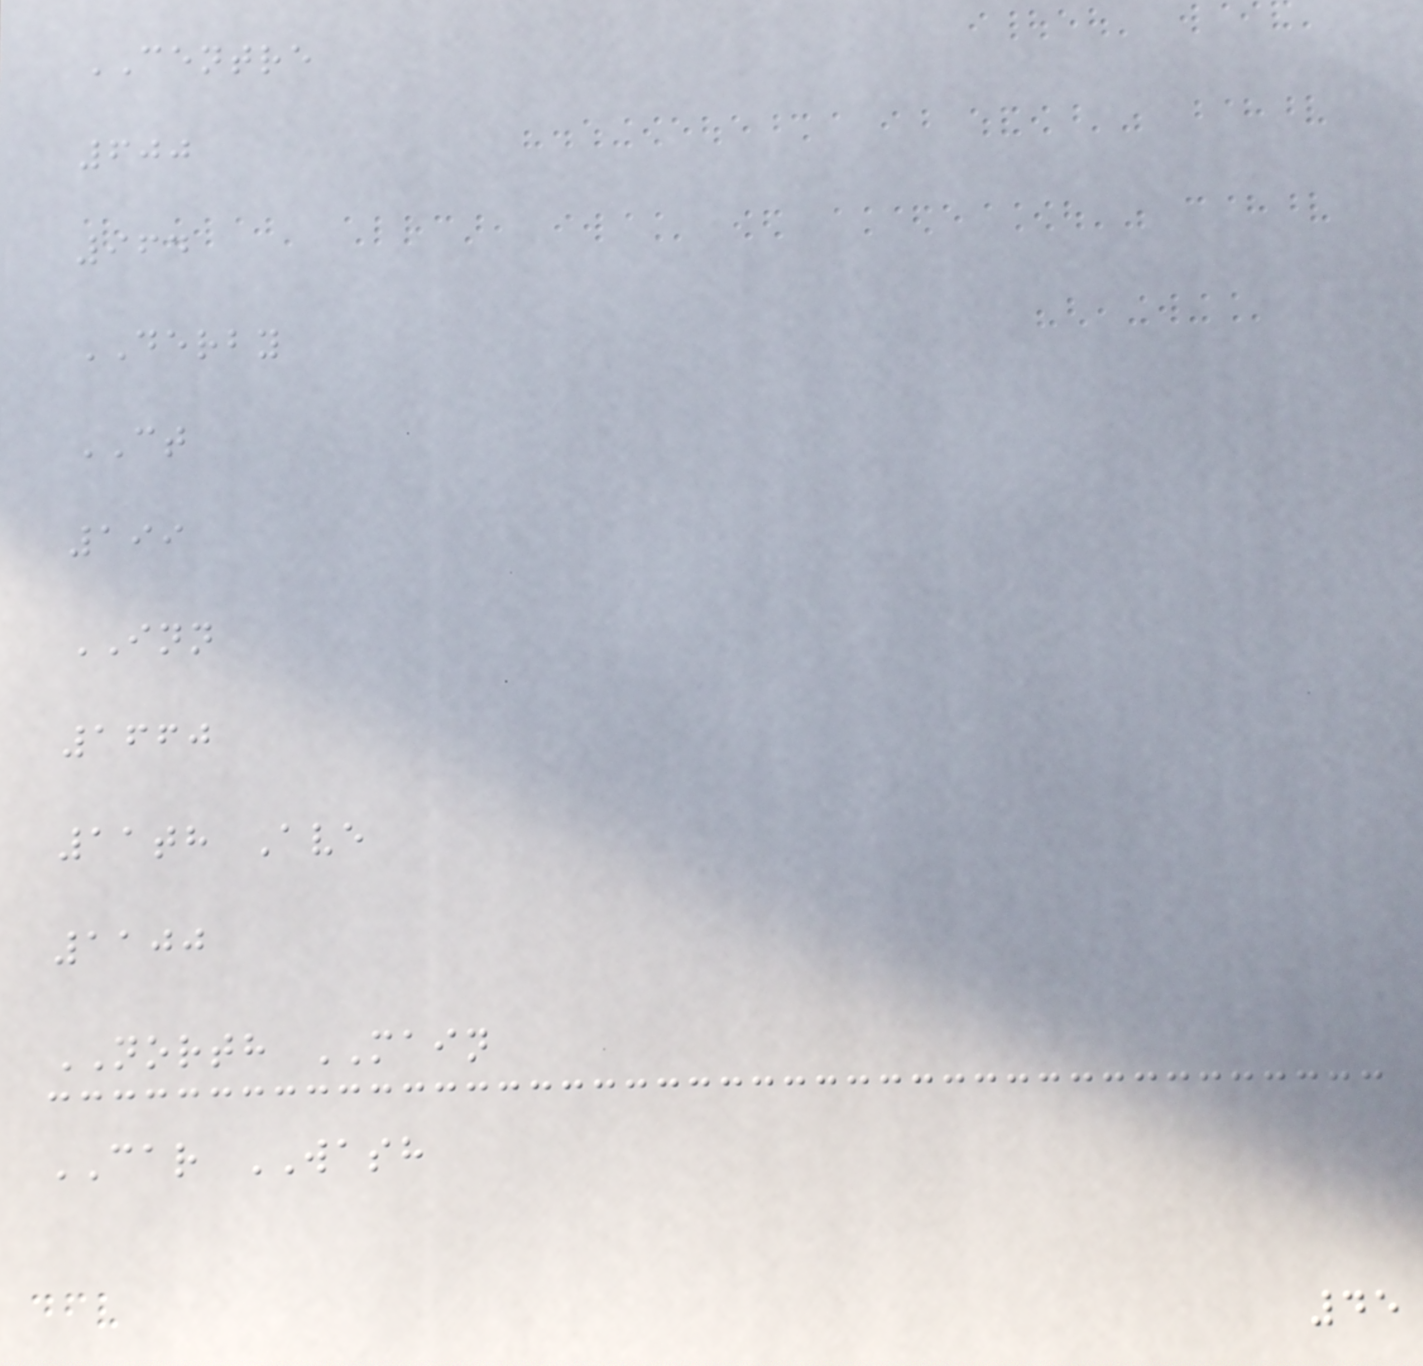CENTRE
600
964
DERBY
CT
199
INN
1660
11th Ave
1100
NORTH MAIN
CAR WASH
45
